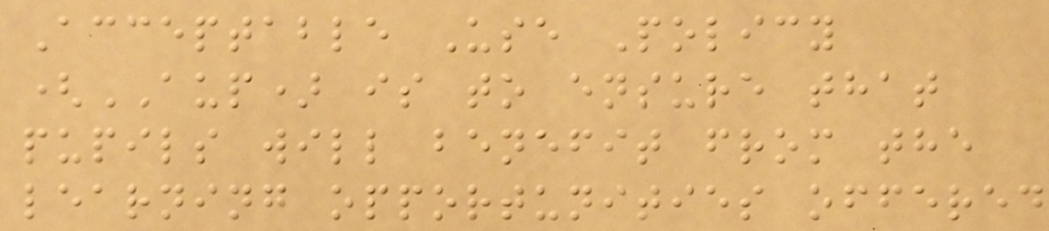Acceptable Use Policy
(AUP) is to ensure that
pupils will benefit from the
learning opportunities offered
